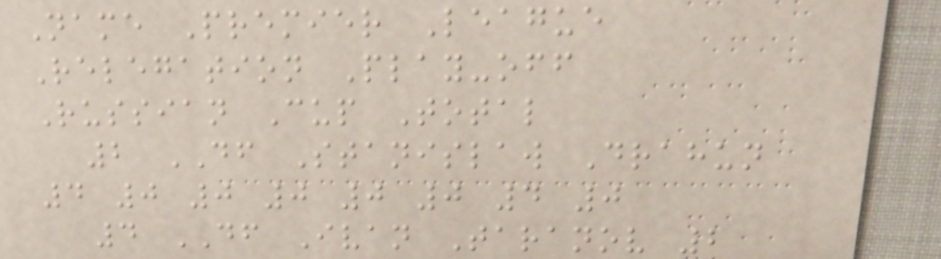Name Premier League
Relegation Play-off
Russian Cup Total
2 DF Stanislaw Drahun
4 0 0 0 0 0 4 0
4 DF Ivan Taranov 2
